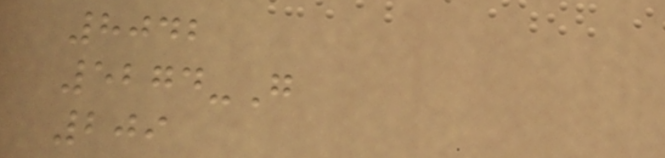8042
5274-G
209
